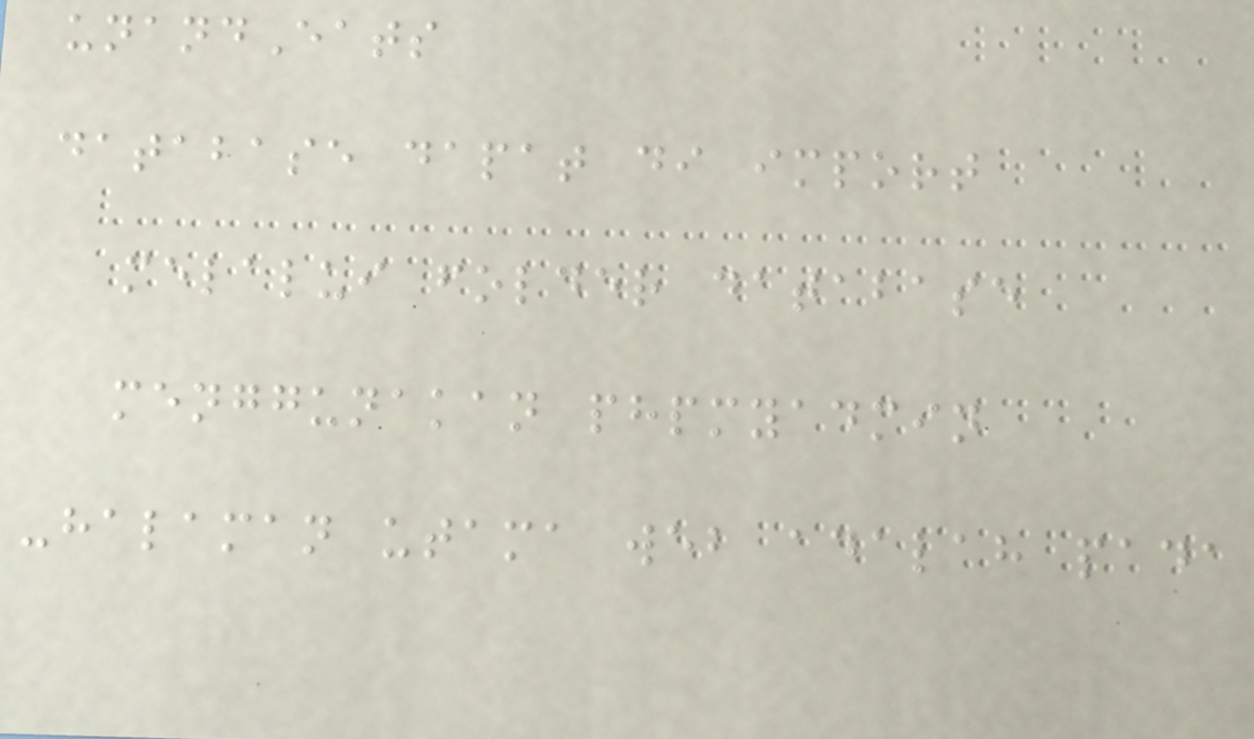unandEats
database dapat di import
melalui folder database
menggunakan phpmyadmin
-halaman utama web adalah pada
